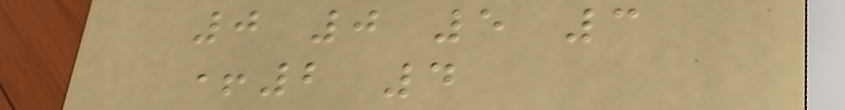0 0 5 3
+2 4
